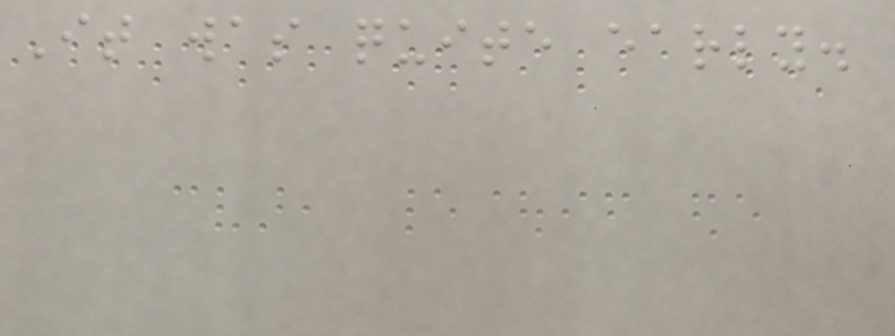It was quite early.
